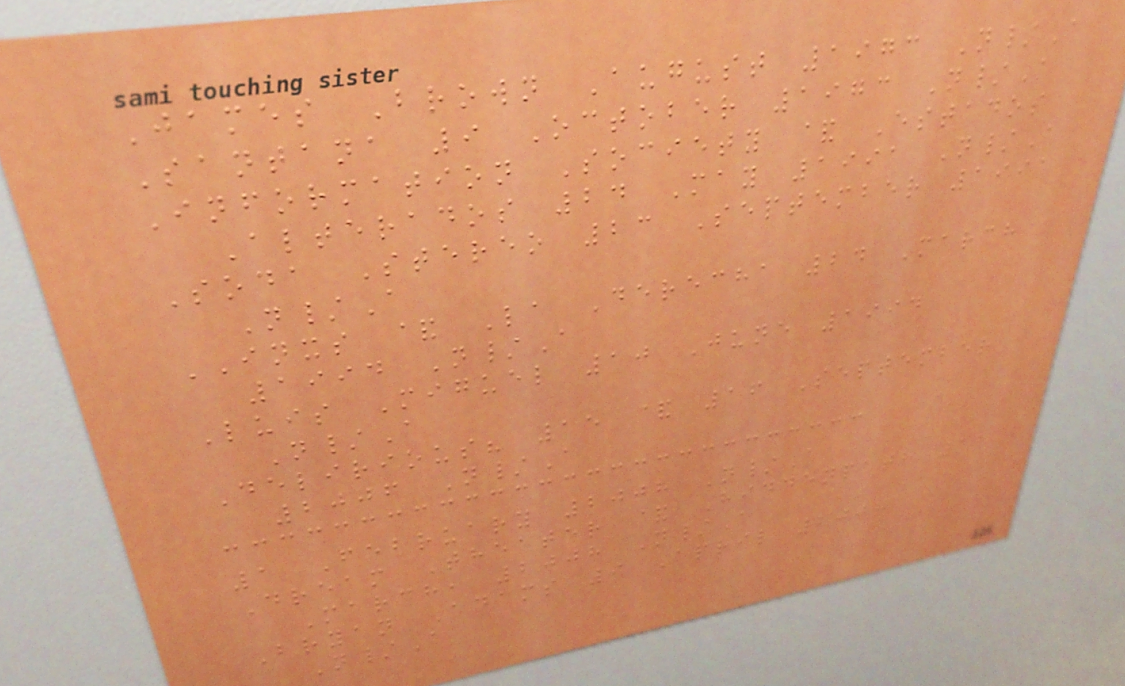James Brown August 1973 N/A
Santana 9 October 1973 N/A
Information Society & Estados
Alterados 24 May 1991 N/A
Soda Stereo 23 September 1991
N/A
INXS & La Derecha 24 March
1994 N/A
Luis Miguel 10 June 1994
N/A
Delirious? 15 & 16 September
2006 N/A
1 February 2008 N/A
Dream Theater & Hiddenpath 12
March, 2008 N/A
Bryan Adams 9 April 2008
N/A
